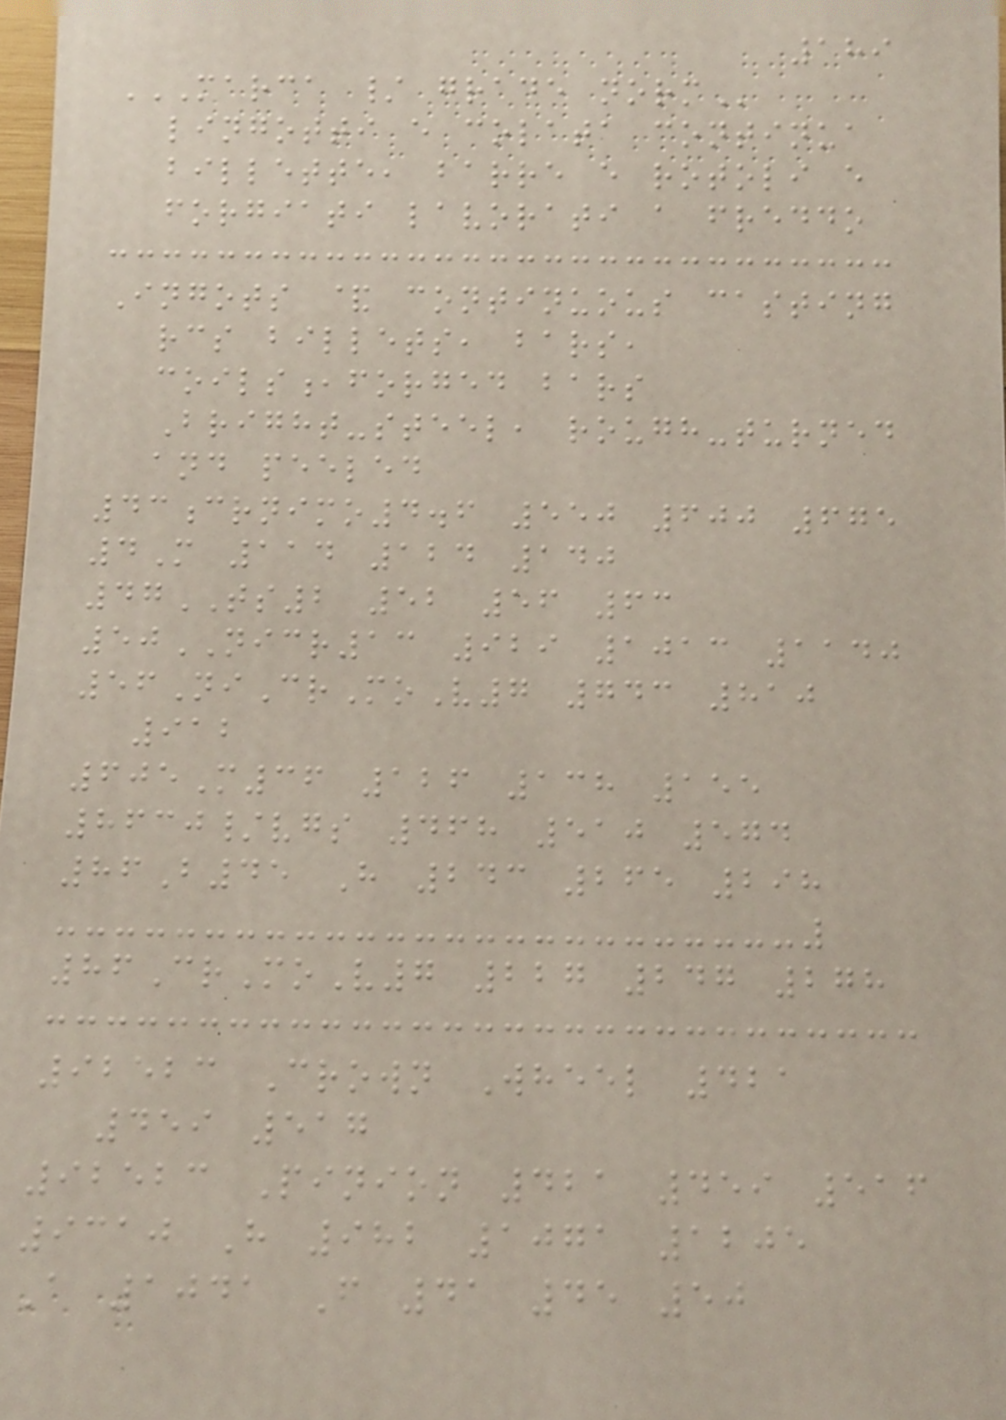189
MARCA / GRADE NORM
lingotti e colata continua
billette, barre e rotoli e
forgiati lavorati a freddo
Ingots & continuous casting
rcs billets, bars,
coils,forged bars
Bright-steel, rough-turned
and peeled
43crnimo4.6 550 600 675
4M 114 124 140
47TS2 52 56 63
50NICR13 929 1013 1140
56NiCrMoV7 743 810
912
605M36 126 138 155
8630/vgs 468 510 574
86B45 H 243 265 298
86CrMoV7 227 247 278
92523 Crown Wheel 421
459 517
92523 Pinion 421 459 516
9310 H 982 1071 1205
A 1041 F 41 45 50
